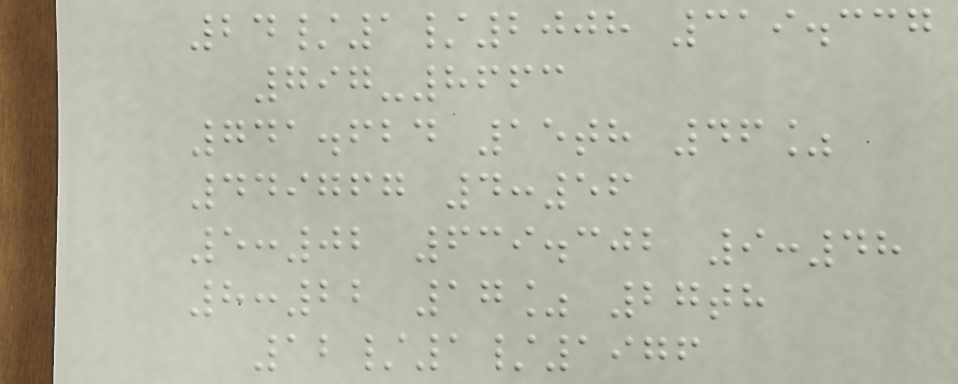24/1/2008 319.337
797-8663
741.624 15th 46%
449767 4:56
5:02 639.302 9:48
8:22 17% 27th
12/1/1976
